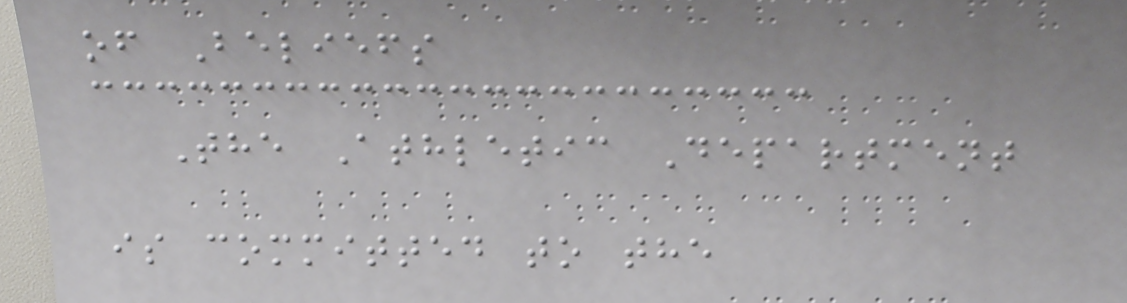of Beliefs
The Athletic Department
is committed to the
